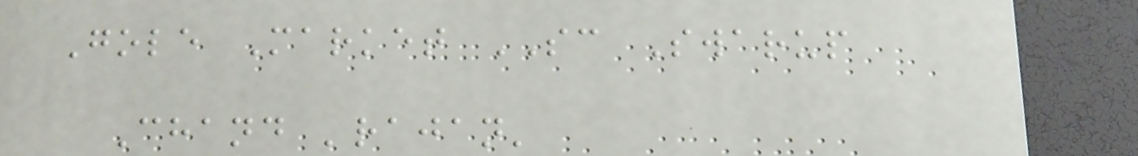Gole Market SC Swarup
Chand 'rajan'
